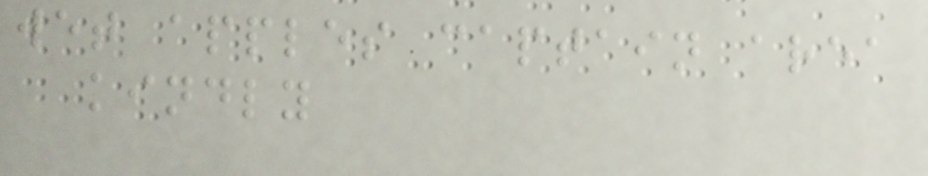wet apples captain area
kindly
